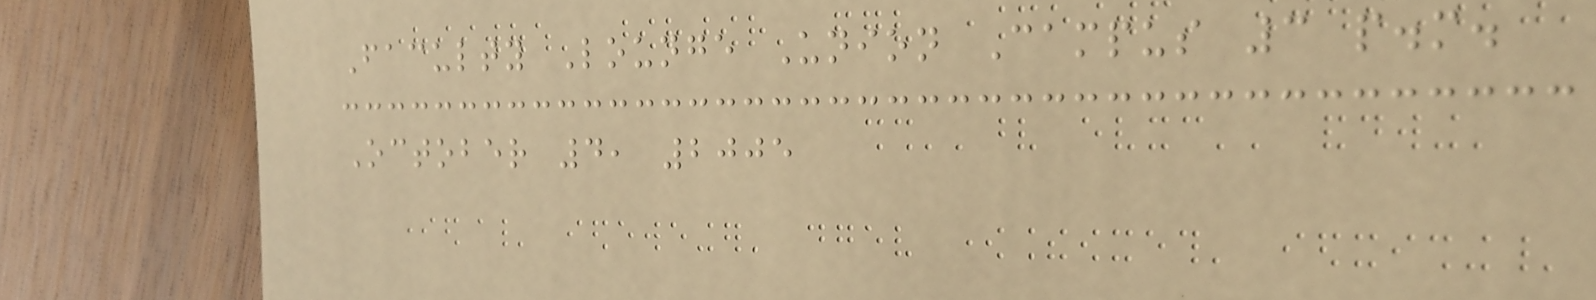Faculty Lounge Union Campus 3 p.m.
October 4, 2005
